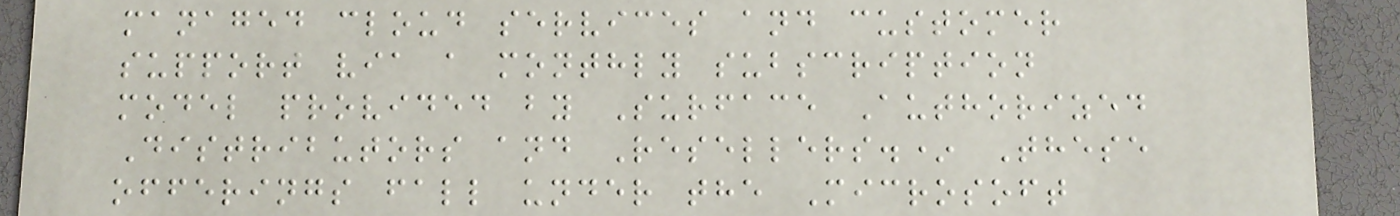managed cloud services and customer
support via a monthly subscription
model provided by Surface Authorized
Distributors and Resellers.* These
offerings fall under the Microsoft
